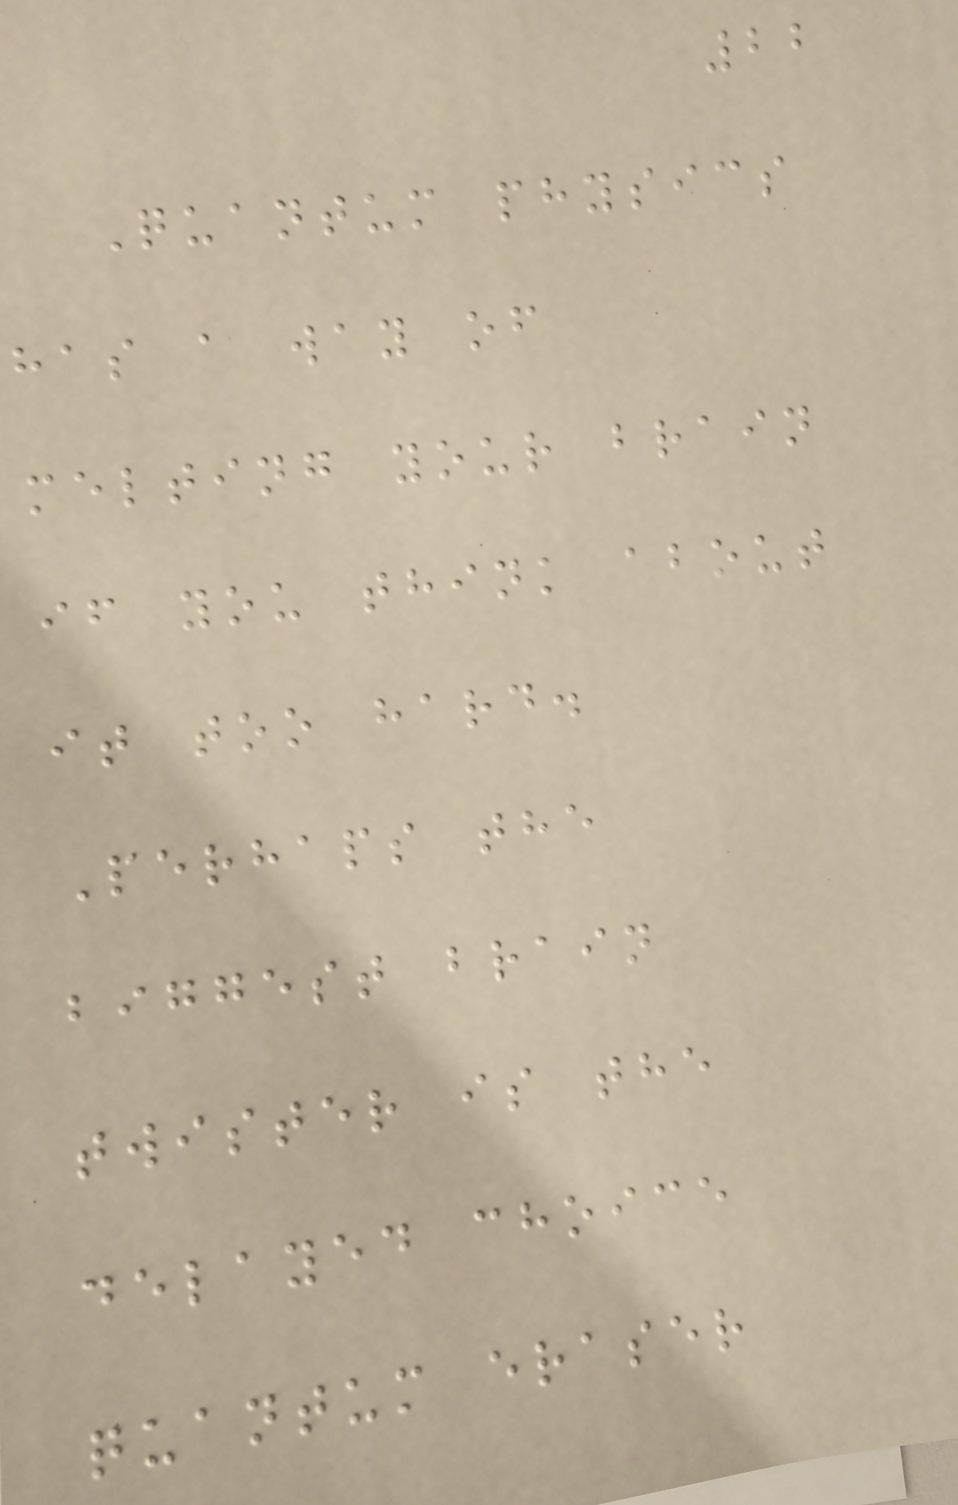22
Quantum physics
has a way of
melting your brain
if you think about
it too hard.
Perhaps the
biggest brain
twister is the
delayed choice
quantum eraser
